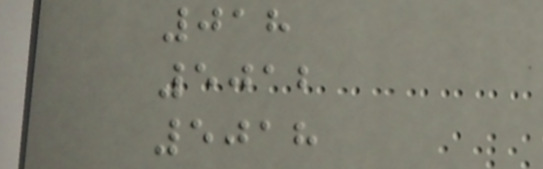018
5012
5018
